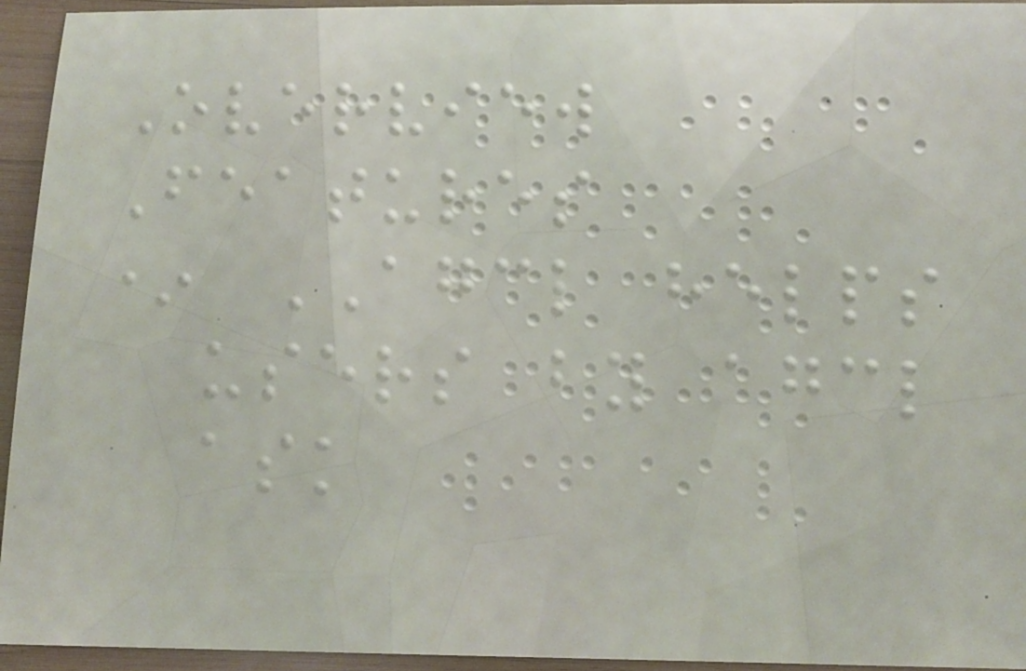Overview
Features
* AGCL helps
users by agcl
ask
